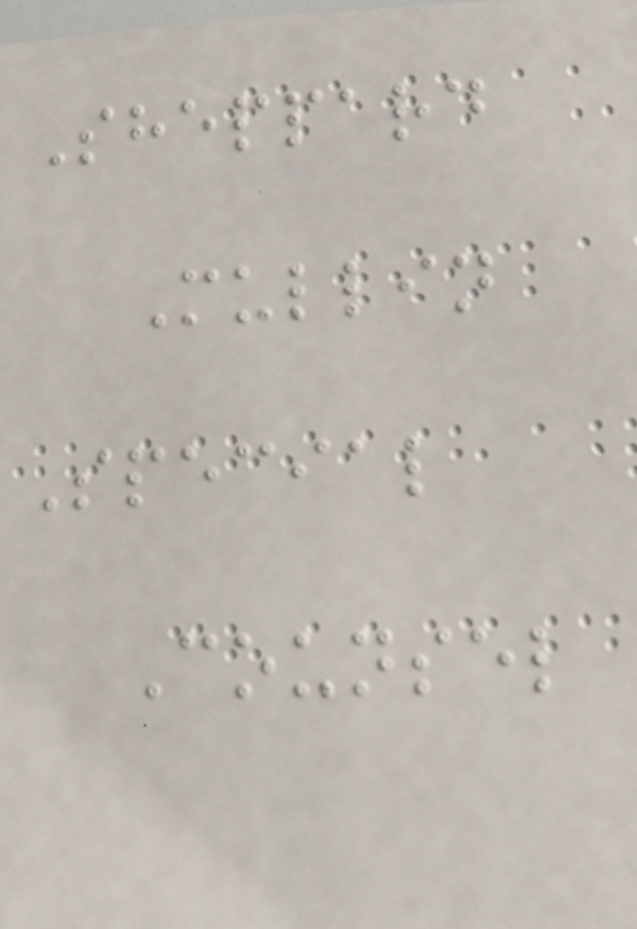Sheppard
Mullin
Special
Counsel
